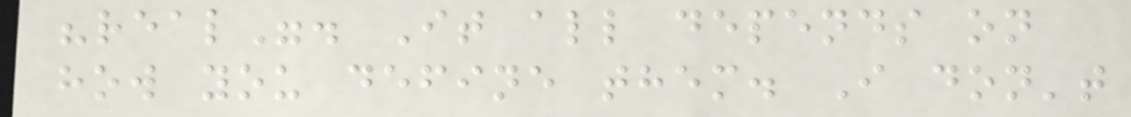"real". It all depends on
how you define them. I don't
